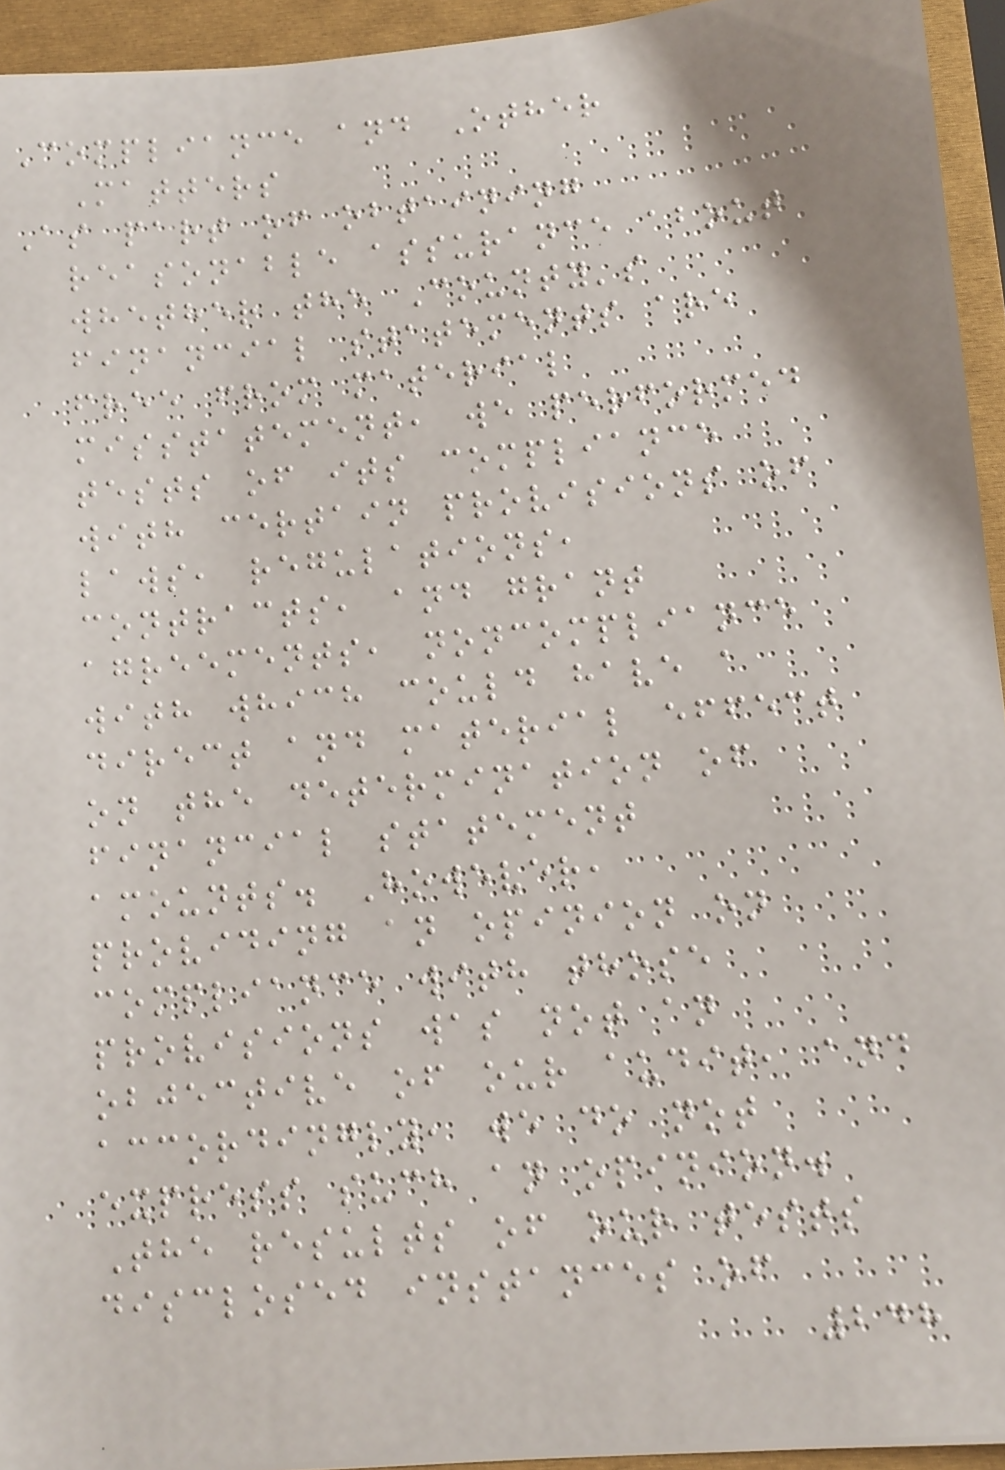Compliance and Other
Matters
As part of obtaining
reasonable assurance about
whether the County's
financial statements are
free from material
misstatement, we performed
tests of its compliance
with certain provisions of
laws, regulations,
contracts, and grant
agreements, noncompliance
with which could have a
direct and material effect
on the determination of
financial statement
amounts. However,
providing an opinion on
compliance with those
provisions was not an
objective of our audit, and
accordingly, we do not
express such an opinion.
The results of our tests
disclosed instances of
248
